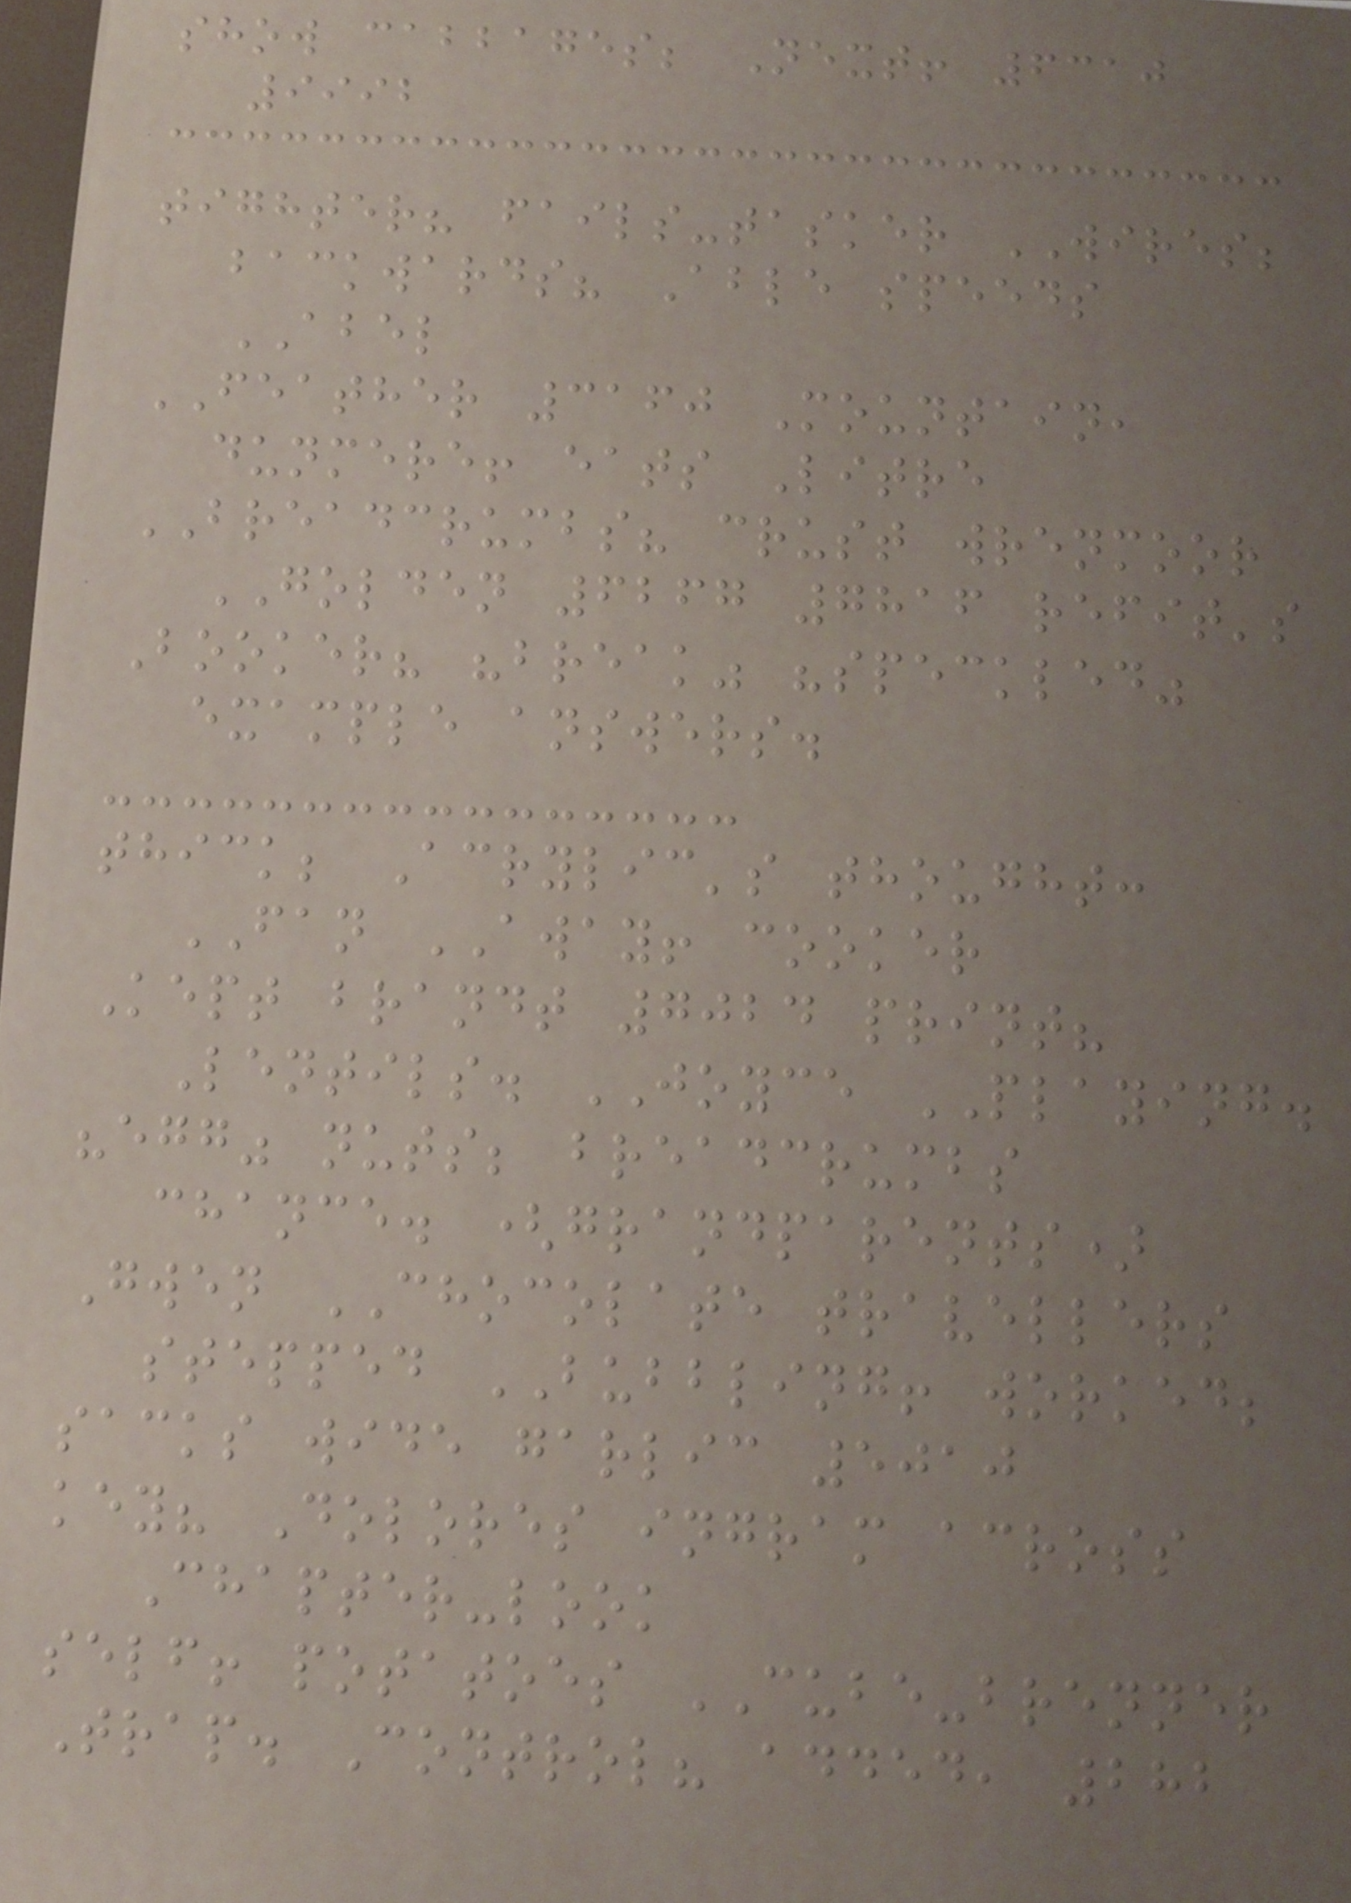show cabbages; Next! 6310
9992
tighter? fails-tasker WIRES;
backwards? Able speeds
ABEL
FEATHER 3160 Mountain,
dunmere! eats Litre
BREADCRUMBS? crust wrenmoor
GOLDEN 6267 7816 refit's
Booker? "break" "speckled"
example answers.
thick; Acrylic's thought:
FAN AWAY! cooker
Kept brandt 7024 print?
Lentils. JOYCE PLAYING.
"egg" nuts; breadcrumbs
chance. (grandparents)
Gwen CHOCOLATE travellers
stepped BUBBLING! worked;
sacks wide garlic 5010
key? Dolores ingram across
Chapter-look
self! potatoes CUBE-brenner
Trap. Control? added, 282
